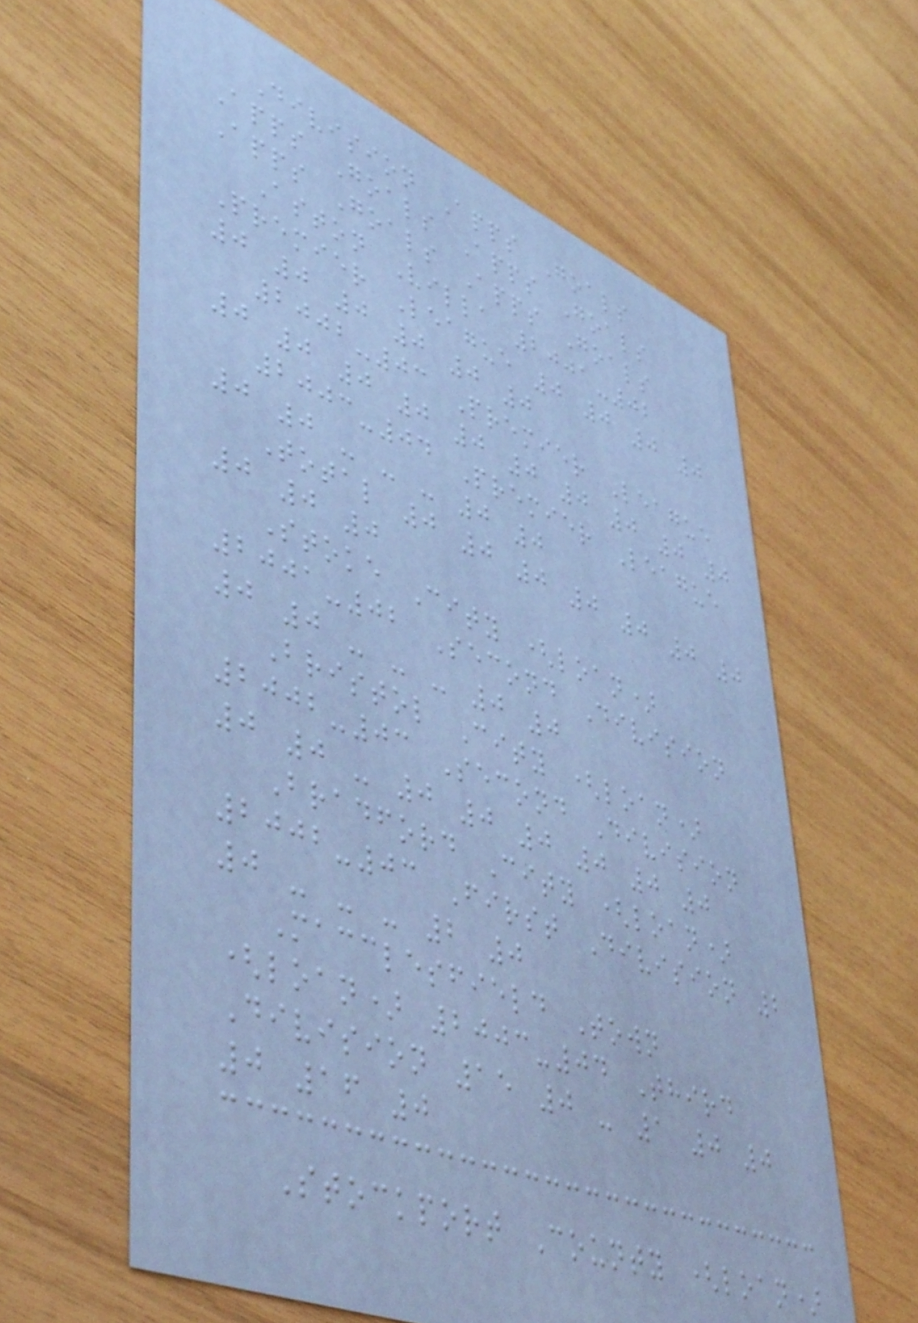Division Apps Goals
Apps Goals Apps Goals
Apps Goals Apps Goals
Aston Villa 2001-02
Premier League 0 0 0 0
0 0 0 0 0 0
2002-03 Premier League
0 0 0 0 0 0 0 0 0 0
2003-04 Premier League
0 0 - - - 0 0
Total 0 0 0 0 0 0 0
0 0 0
Stoke City (loan)
2001-02 Second Division
0 0 - - - 0 0
Bristol City (loan)
2002-03 Second Division
0 0 - 0 0 0 0 0 0
Bradford City (loan)
2002-03 First Division 2
0 - - - 2 0
Macclesfield Town
(loan) 2003-04 Third
Division 15 0 - 1 0 0
0 16 0
Stockport County (loan)
